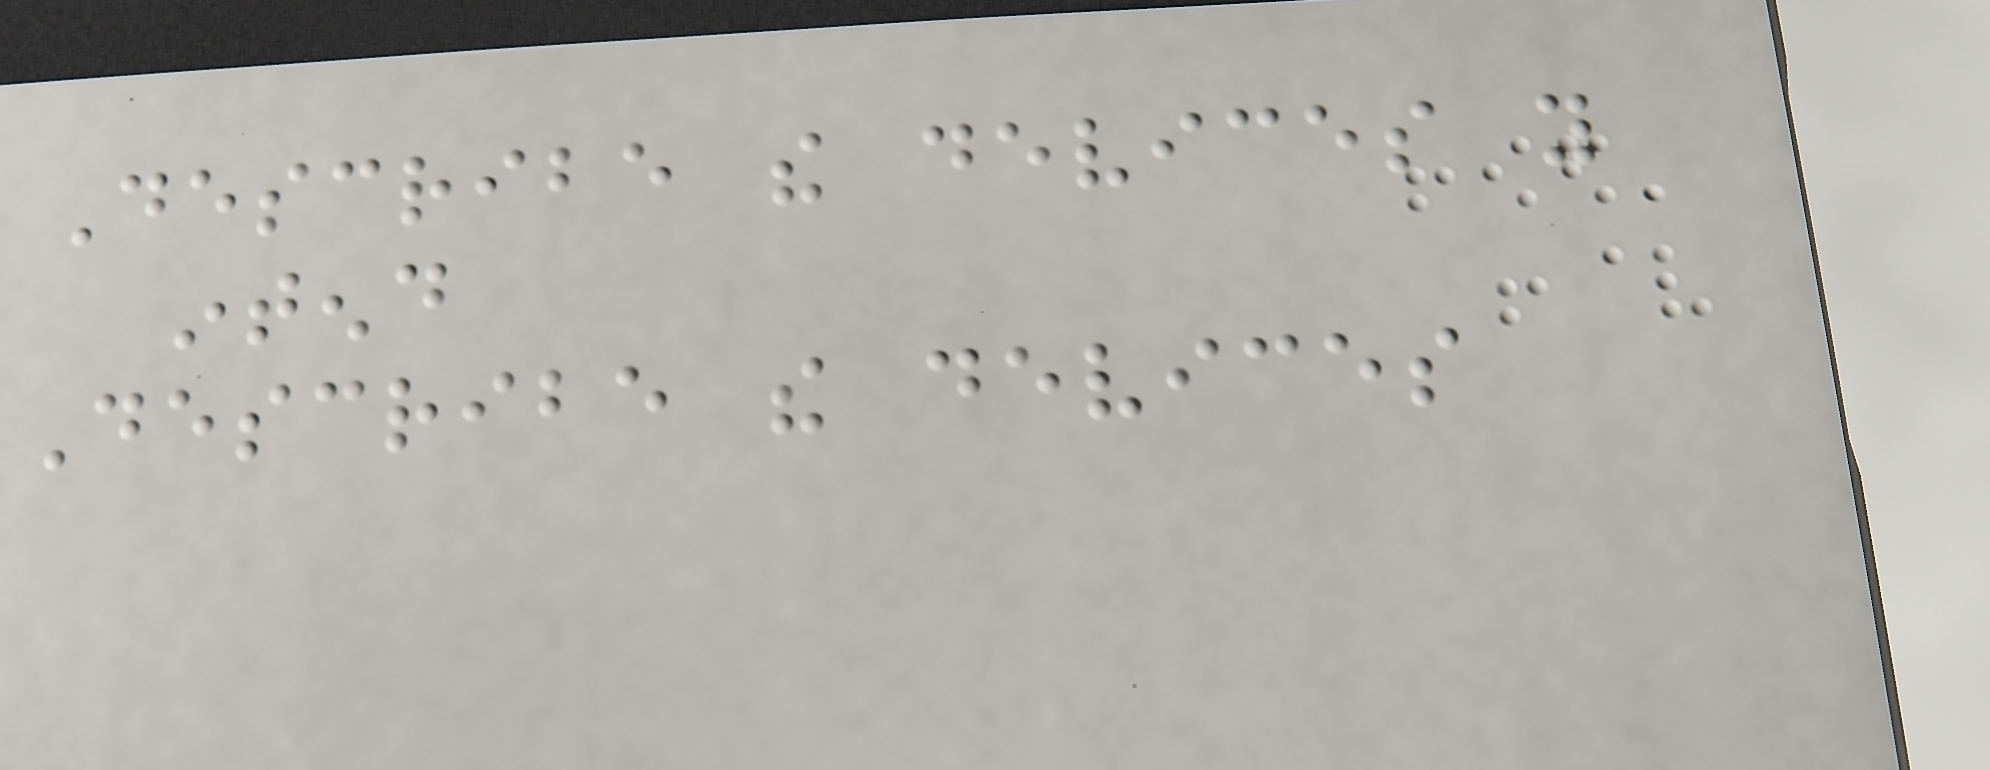Describe the devices you
intend
Describe the devices
